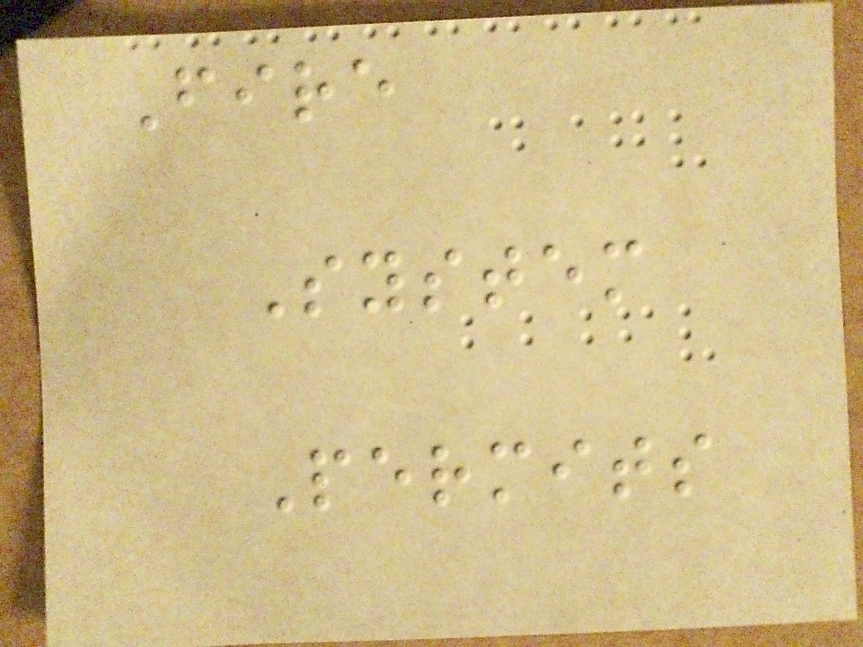Fire
System
Permits
